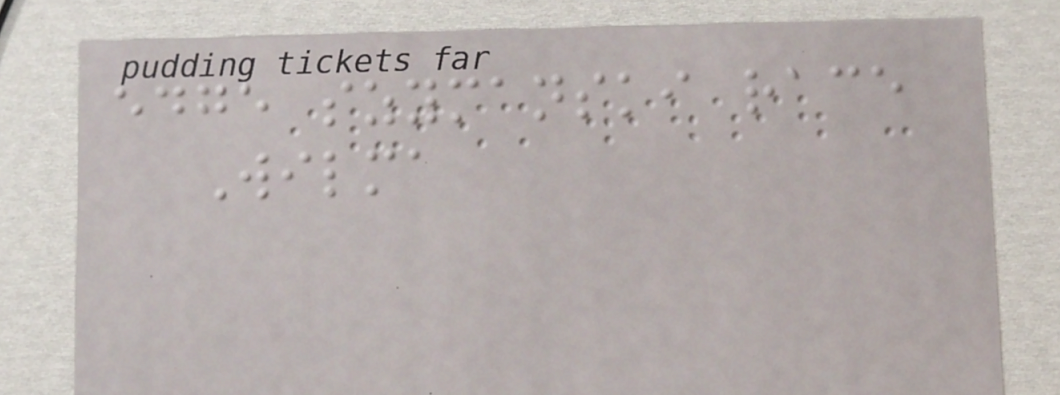edge szymanski race
Wilma
